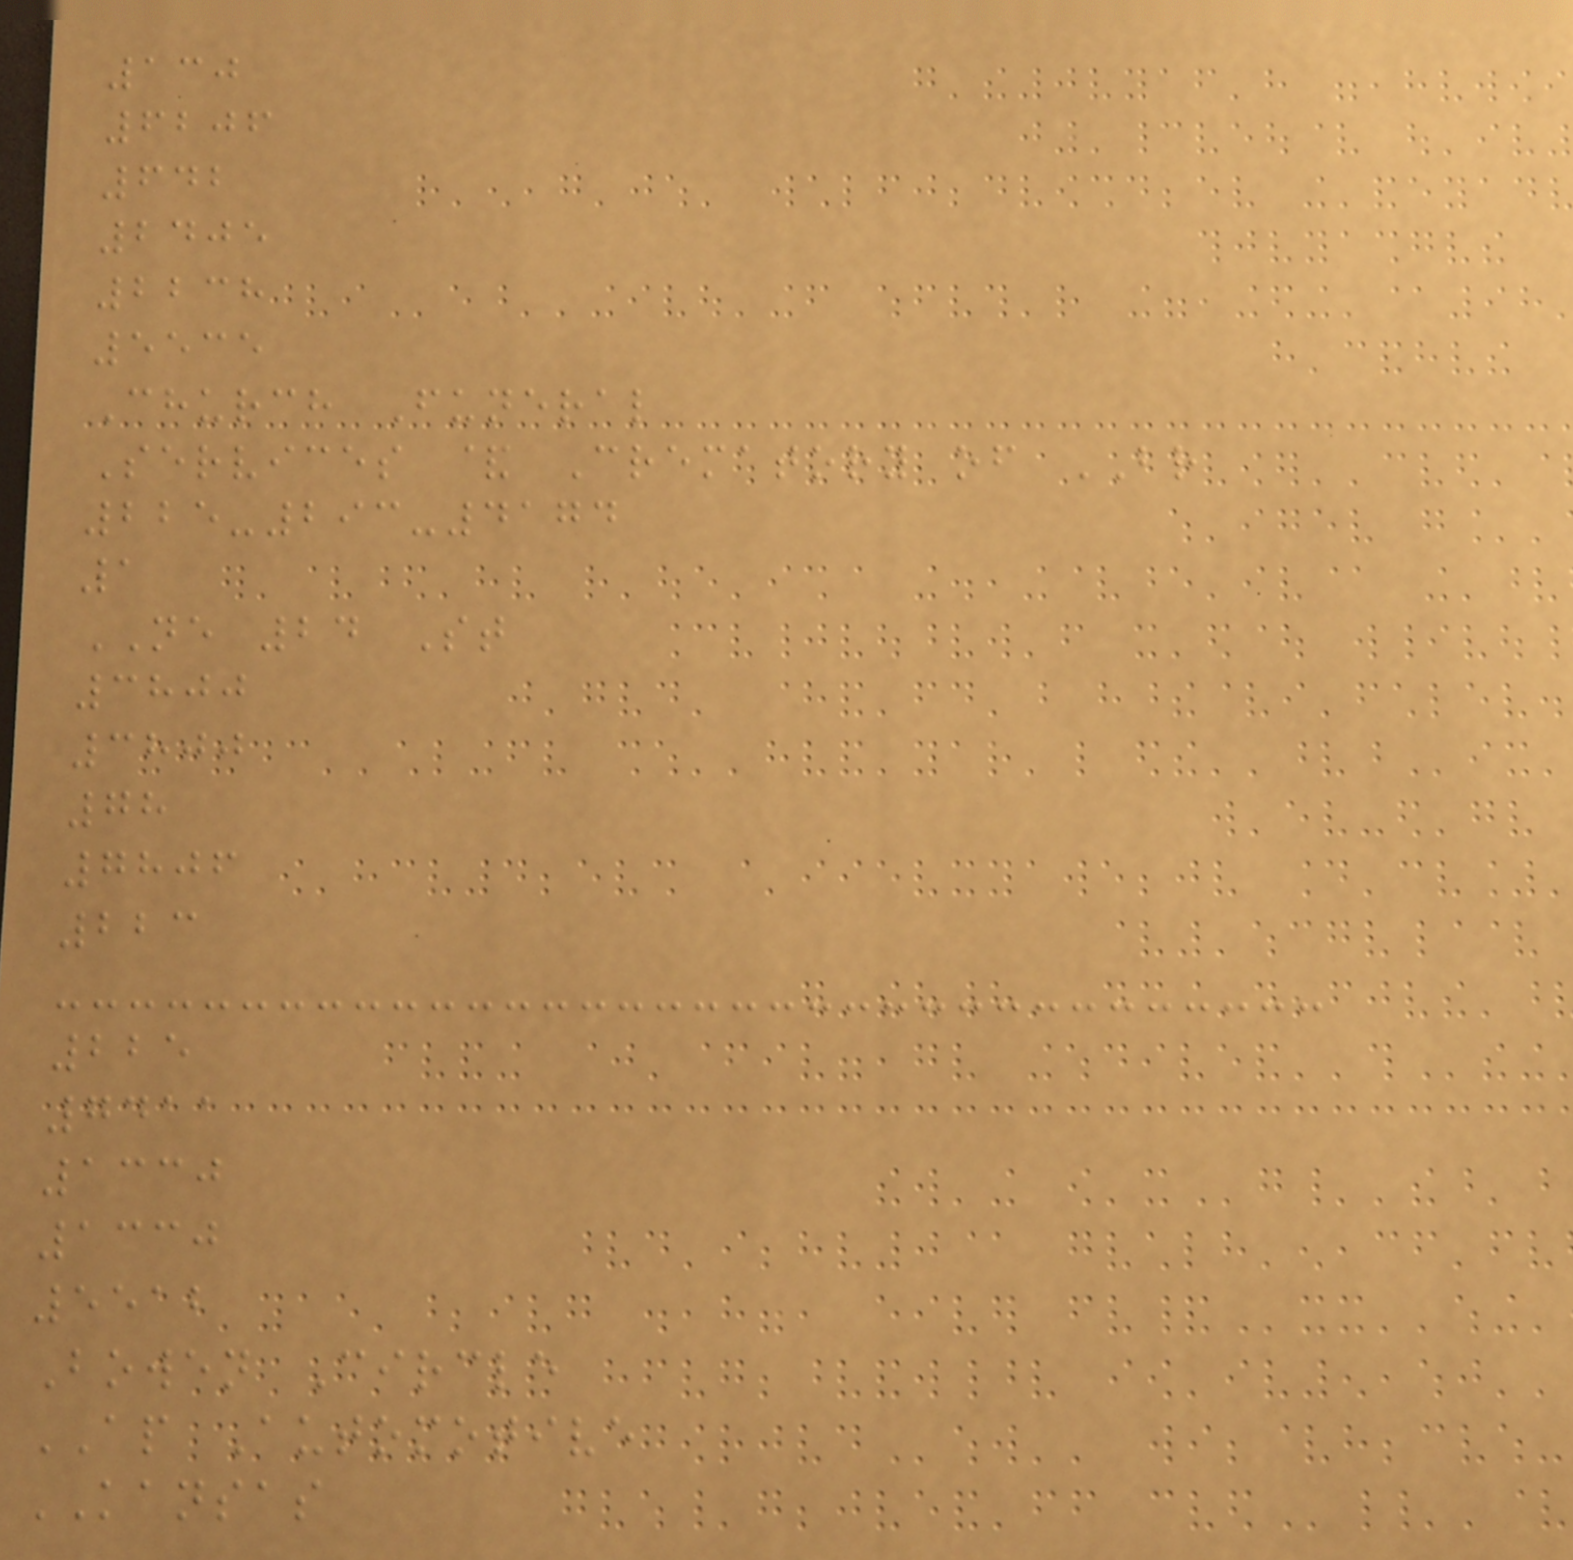130
6206
642
2405
2238
5535
Church Funeral
Services & Crematory of BR
225-293-4174
1
NE 24 St
3800
3800
78
7806
223
225
7411
1330
1330
5512
Bowen Circle
AP Automotive
KANSAS
